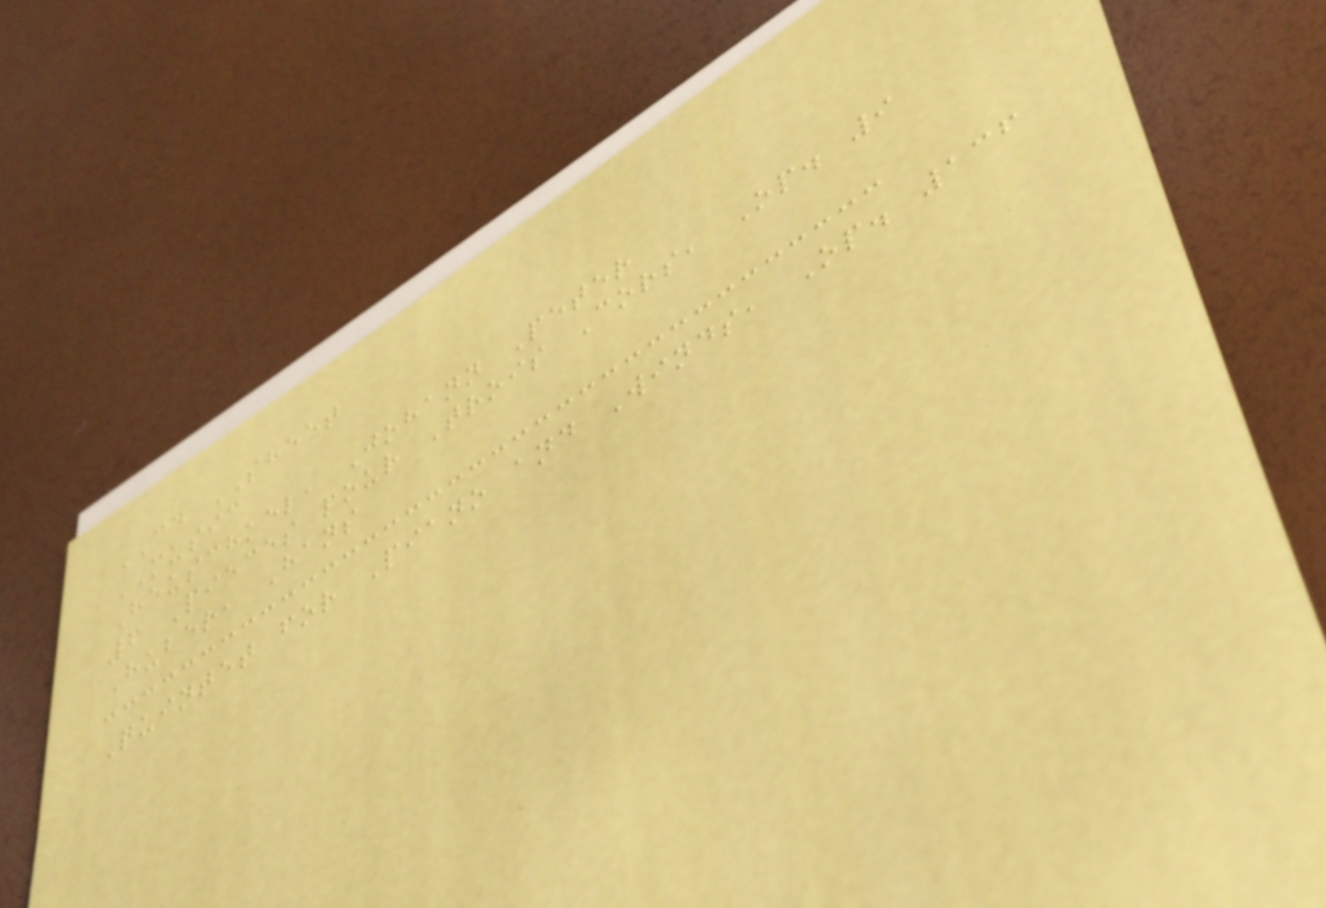CD SHEET
MUSIC
Heuschkel, Johann Peter
6 Pieces pour Trois Cors, Op. 9
Huber, Hans
Quintet for Piano and Winds, Op. 136
